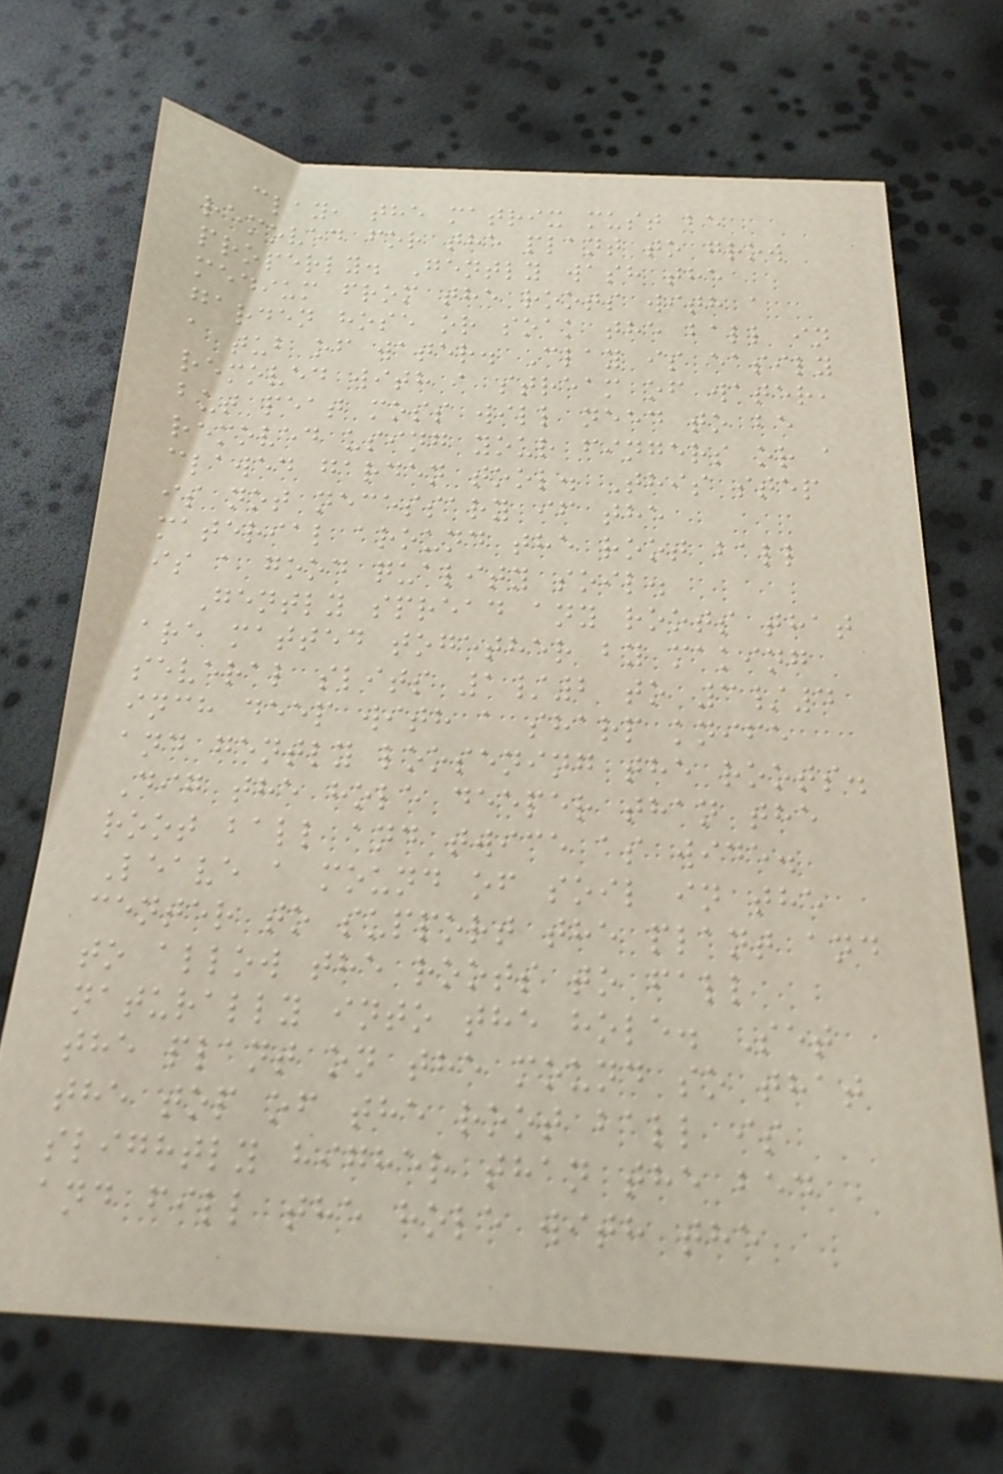clay, the matrix must be
removed for the plant to grow
properly. Gently wash the
medium from the roots with a
garden hose or soak the ball in
a tub of water. Clay is easily
removed with a stream of water,
but peat moss will need to be
removed using your fingers or a
clawed garden tool. This step
is not necessary if the
material around the root ball
is a good quality soil.
Gently spread any roots that
are matted together by making
several slits 1/2 to 3/4
inch deep with a sharp knife
and gently loosening the roots.
Dig the hole deeper than the
root ball and twice as wide.
Leave a mound of soil in the
center to support the plant and
to allow the roots to fall
naturally into the hole. Set
the plant on the mound so that
the top of the root ball is
slightly higher than the bed
and fill the hole with the
